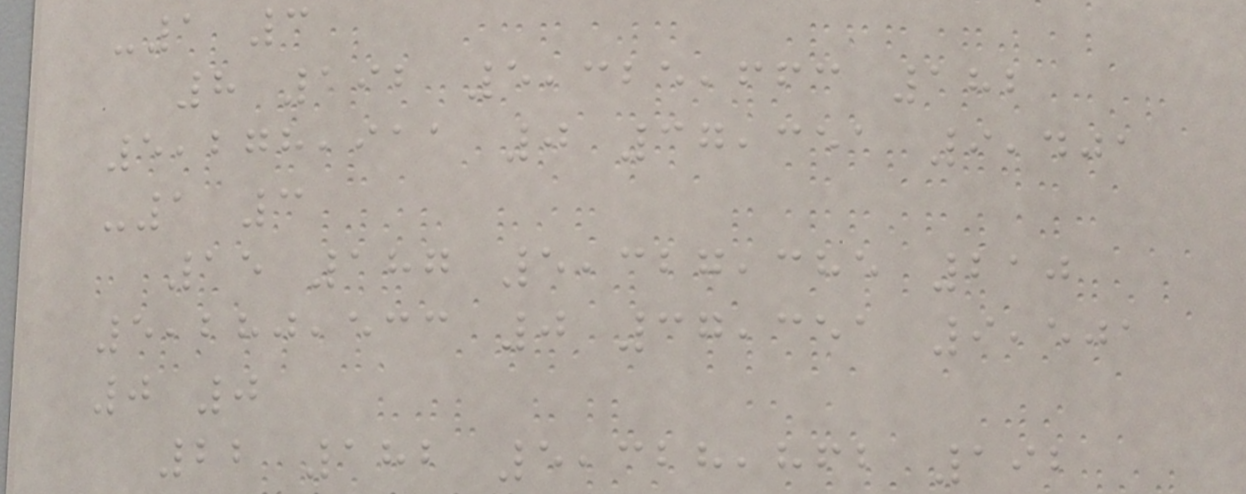-1 3
8 192 5,325,663 182
5,278,911 0 37,351 9,401
-1 3
15 187 5,327,385 210
5,280,533 0 37,351 9,501
0 0
22 182 5,328,862 192
